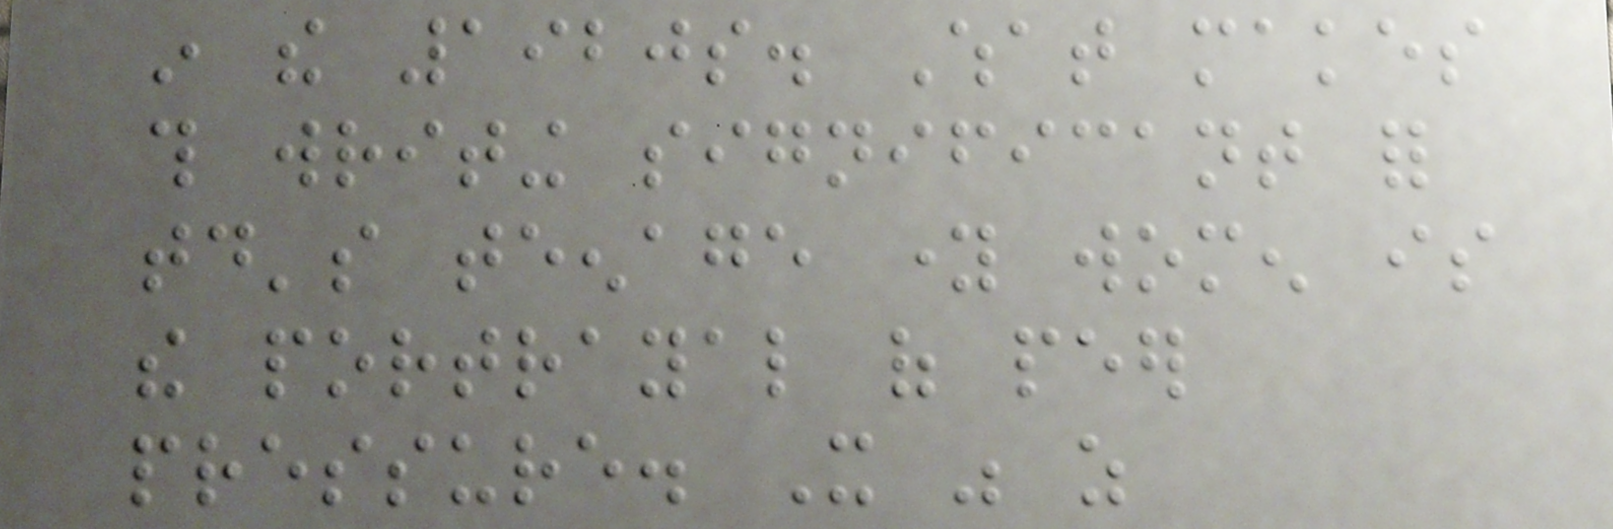in the 1920s. What makes
this writing significant for
today's teenage young women is
the portrayal of peer
pressure. It was as
